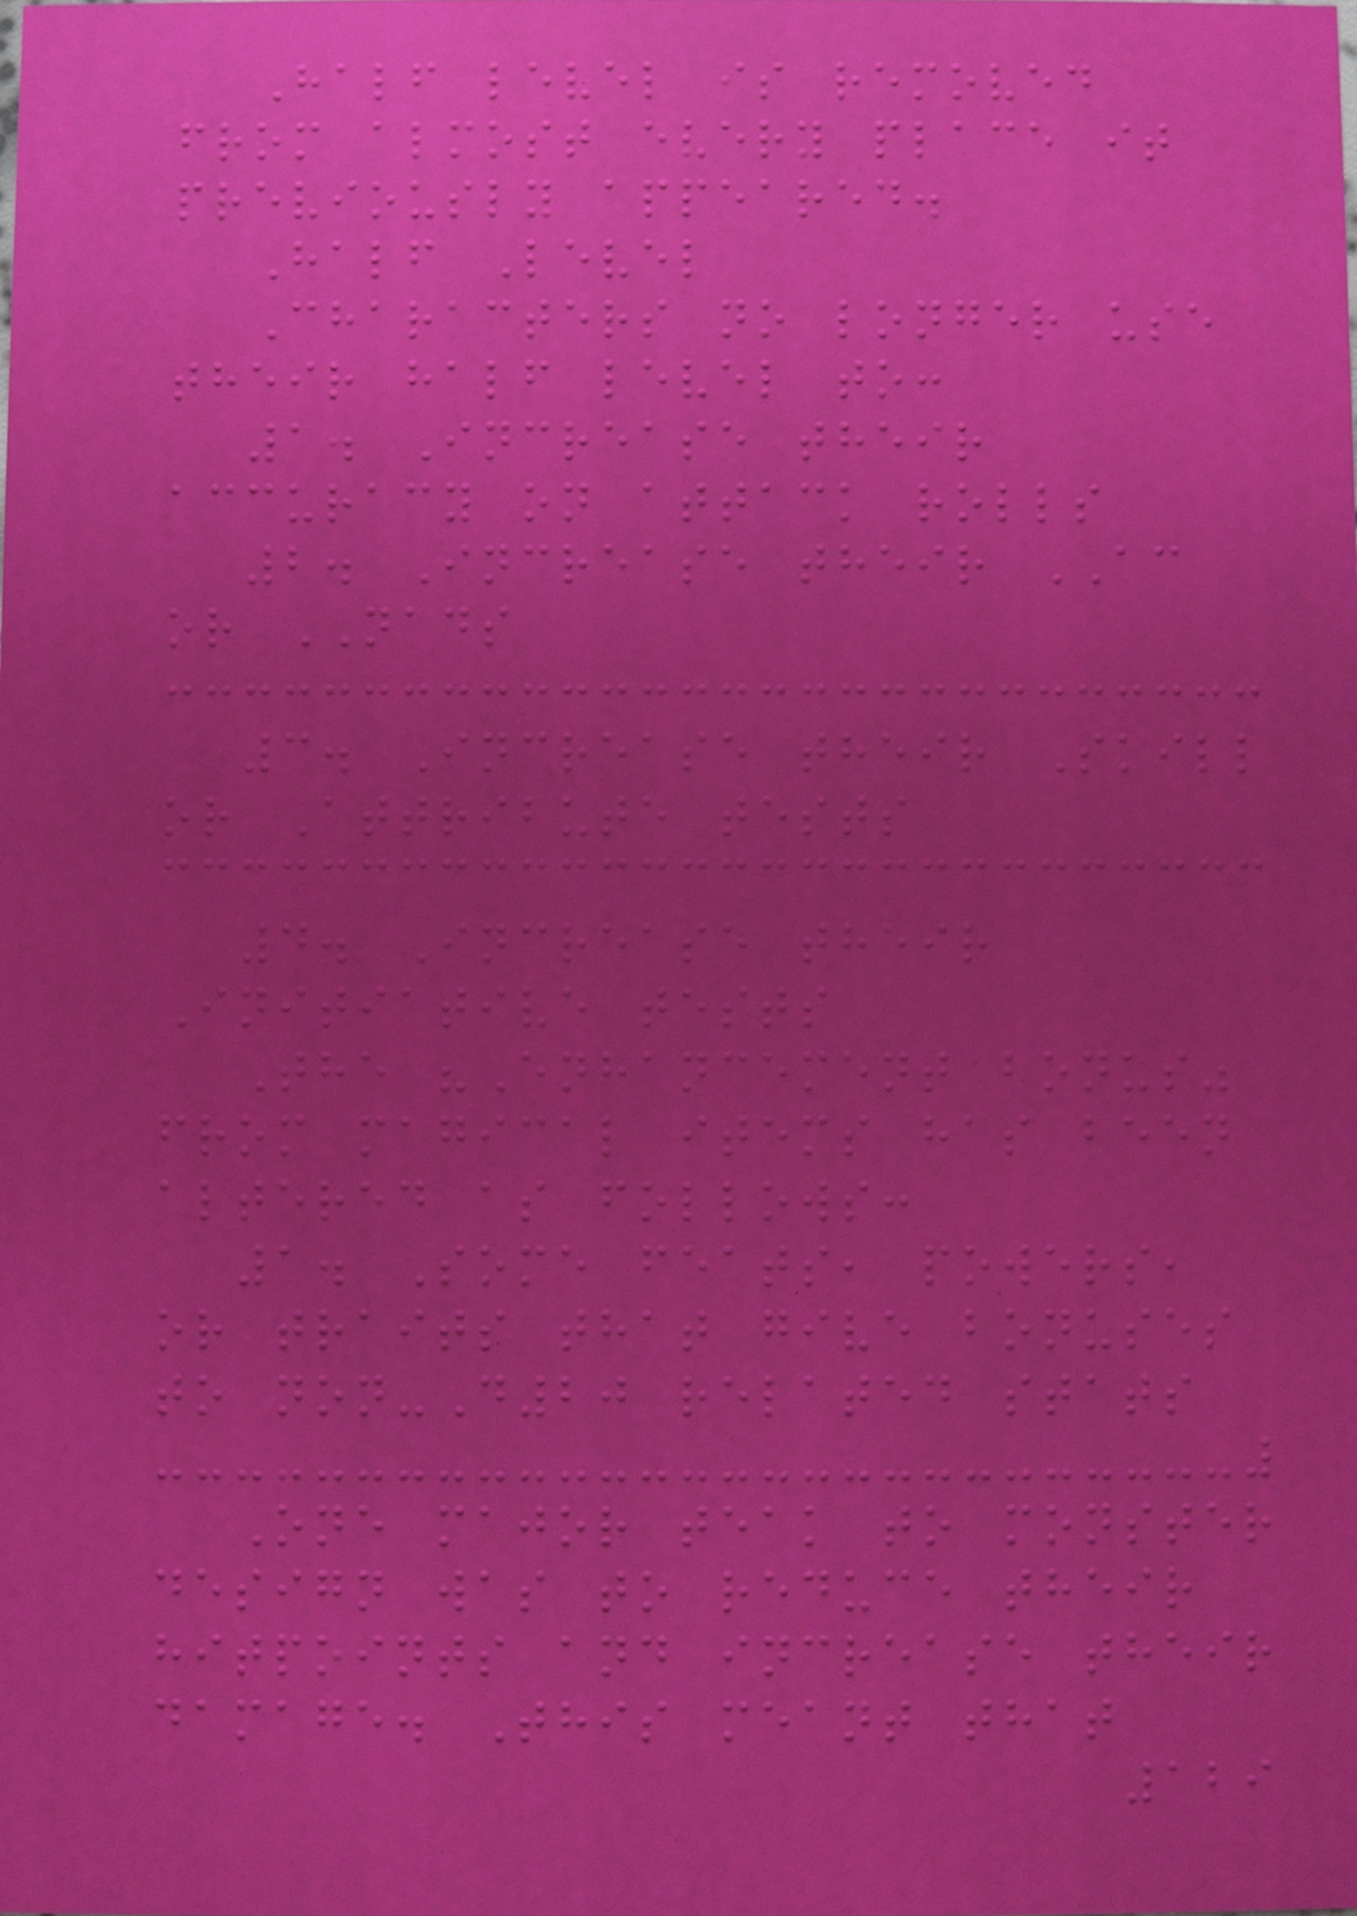Half level is removed
from almost every place it
previously appeared.
Half Level
Characters no longer use
their half level to:
1. Increase their
accuracy on attack rolls
2. Increase their AC
or NADS
3. Increase their Skill
or Attribute tests
4. Increase their
Initiative tests
The "Enhancement bonus"
from magical items has been
altered as follows:
1. Some feats, powers,
or traits that give bonuses
to non-D20 related stats
One major teak to monster
design was to reduce their
hitpoints and increase their
damage. This meant that
129
